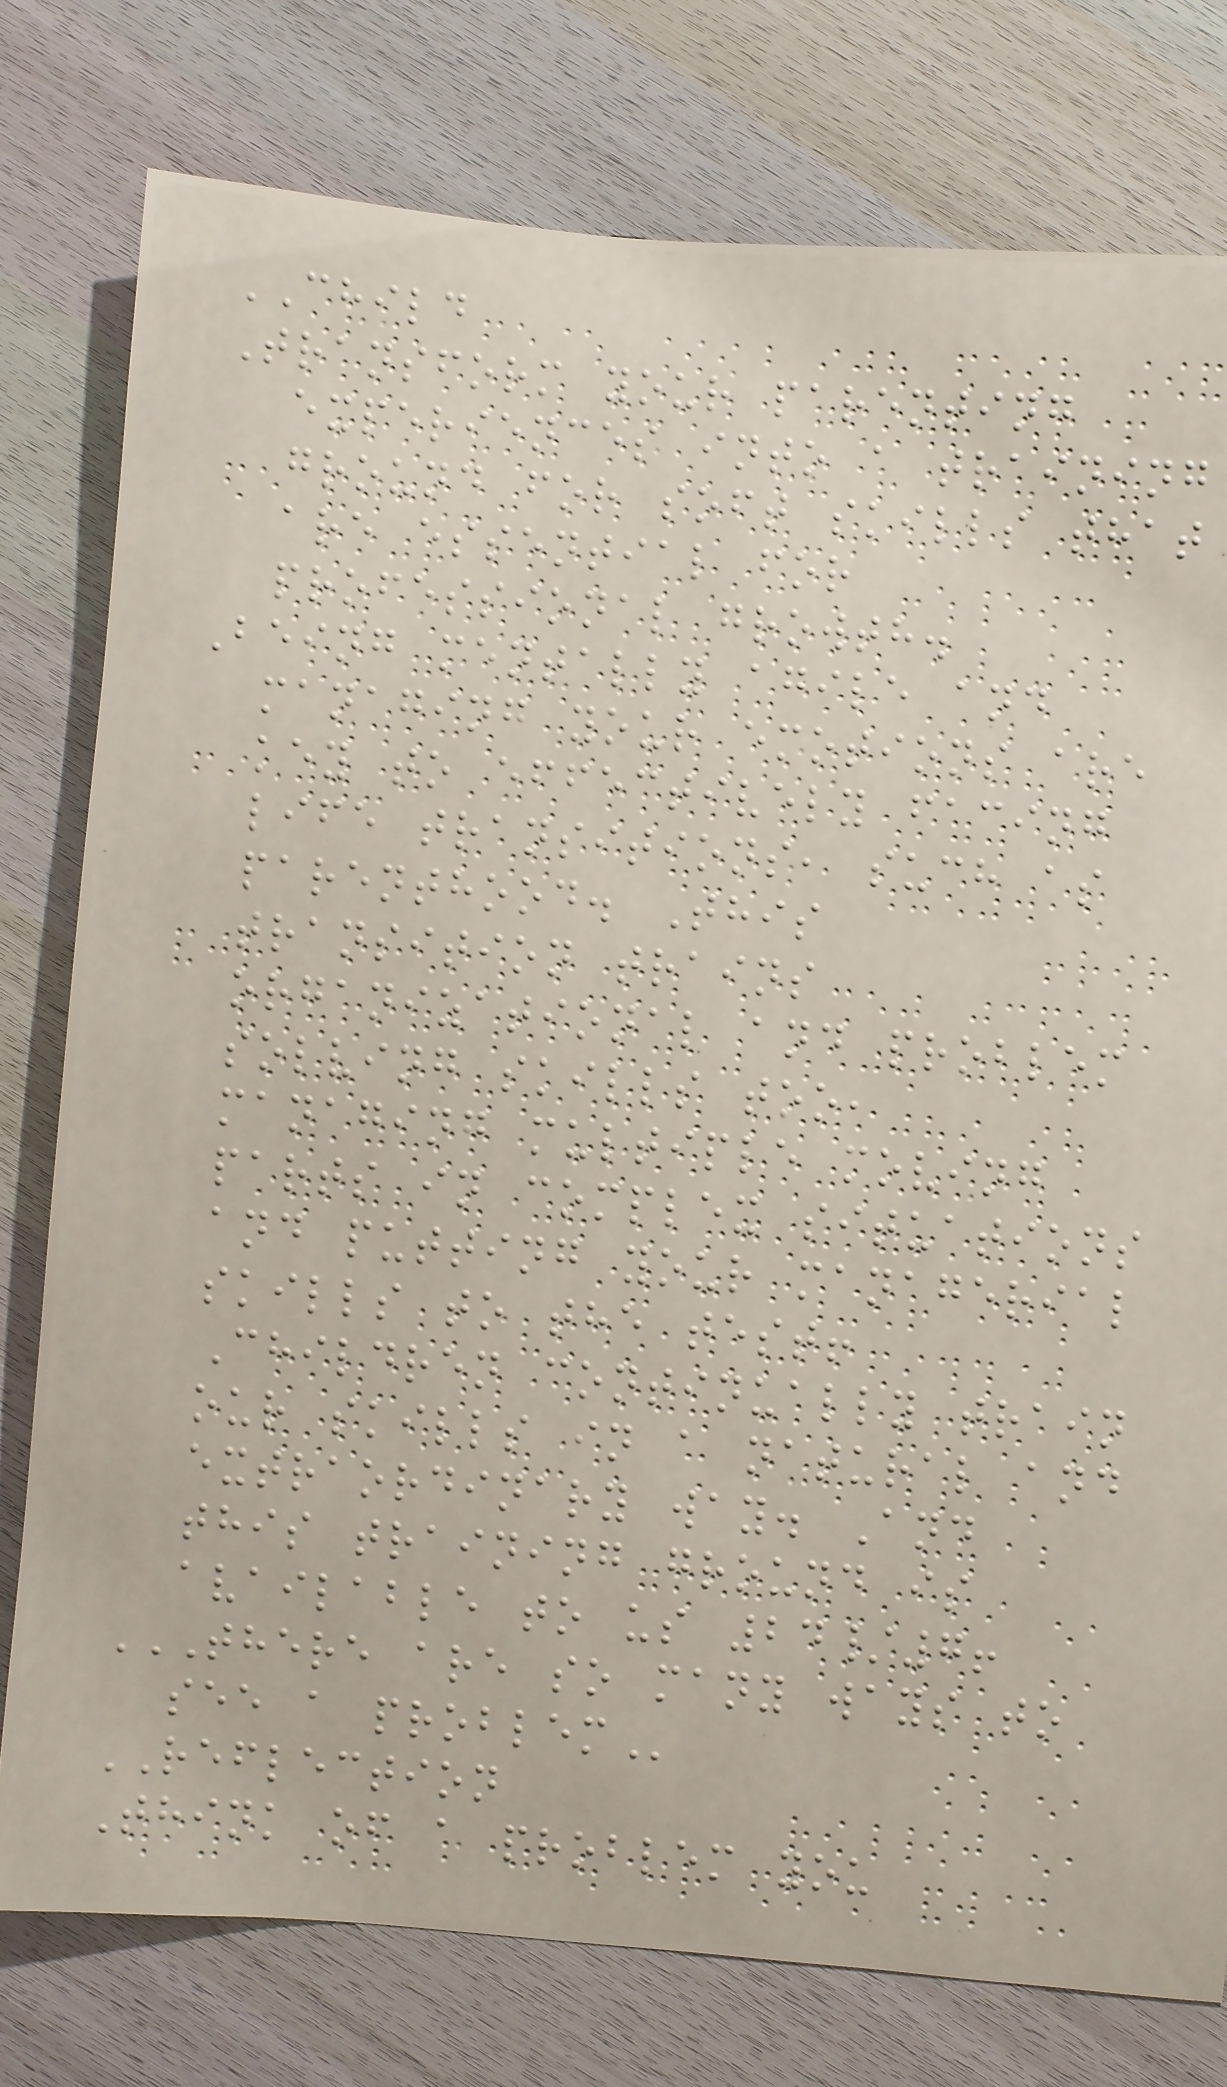CHILD
Transform your parenting
experiences into a training
ground for soft skills that
are essential for
professional growth.
Being mentally agile and
managing your emotions are
key to effectively facing
life transitions, such as
parenthood. This
transition trains
organizational and problem
solving skills too,
managing multiple moving
parts in complex situations
and putting your managerial
skills to the test!
Children continually train
our skills in a natural and
extraordinary way. And
this training ground is
available to us 24/7!
THERE ARE SO MANY WAYS TO
SEE A PROBLEM
REFLECTION
Think of a problem you
